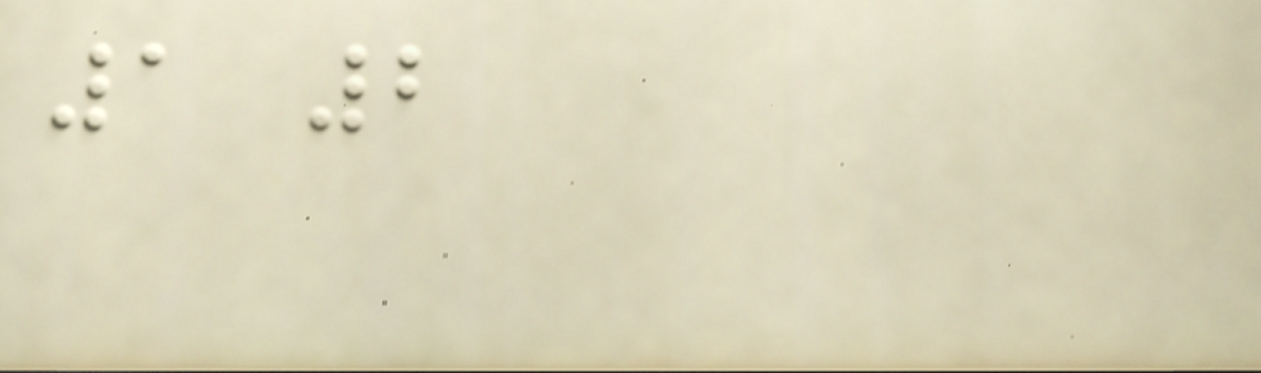1 2
